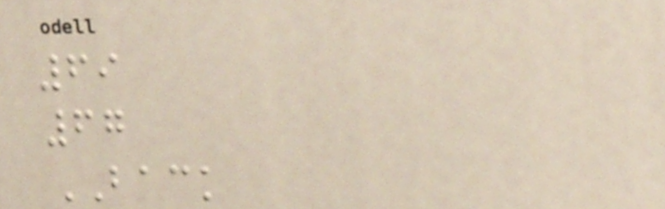69
67
BACK
